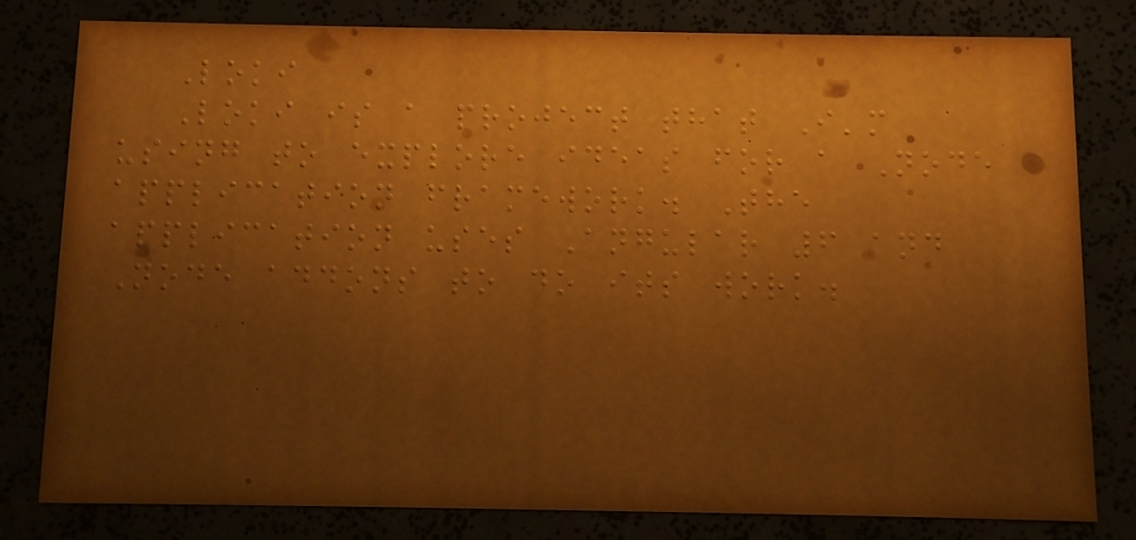Loki
Loki is a project that I'm
using to explore ideas for a Node
application framework. The
application uses Angular 6 and
Node addons to do its work.
